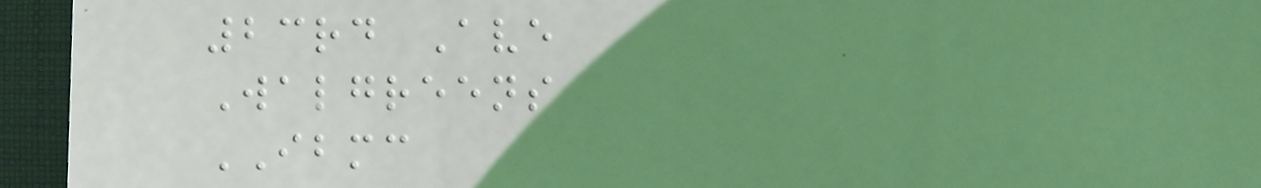23rd Ave
Walgreens
IBMC
